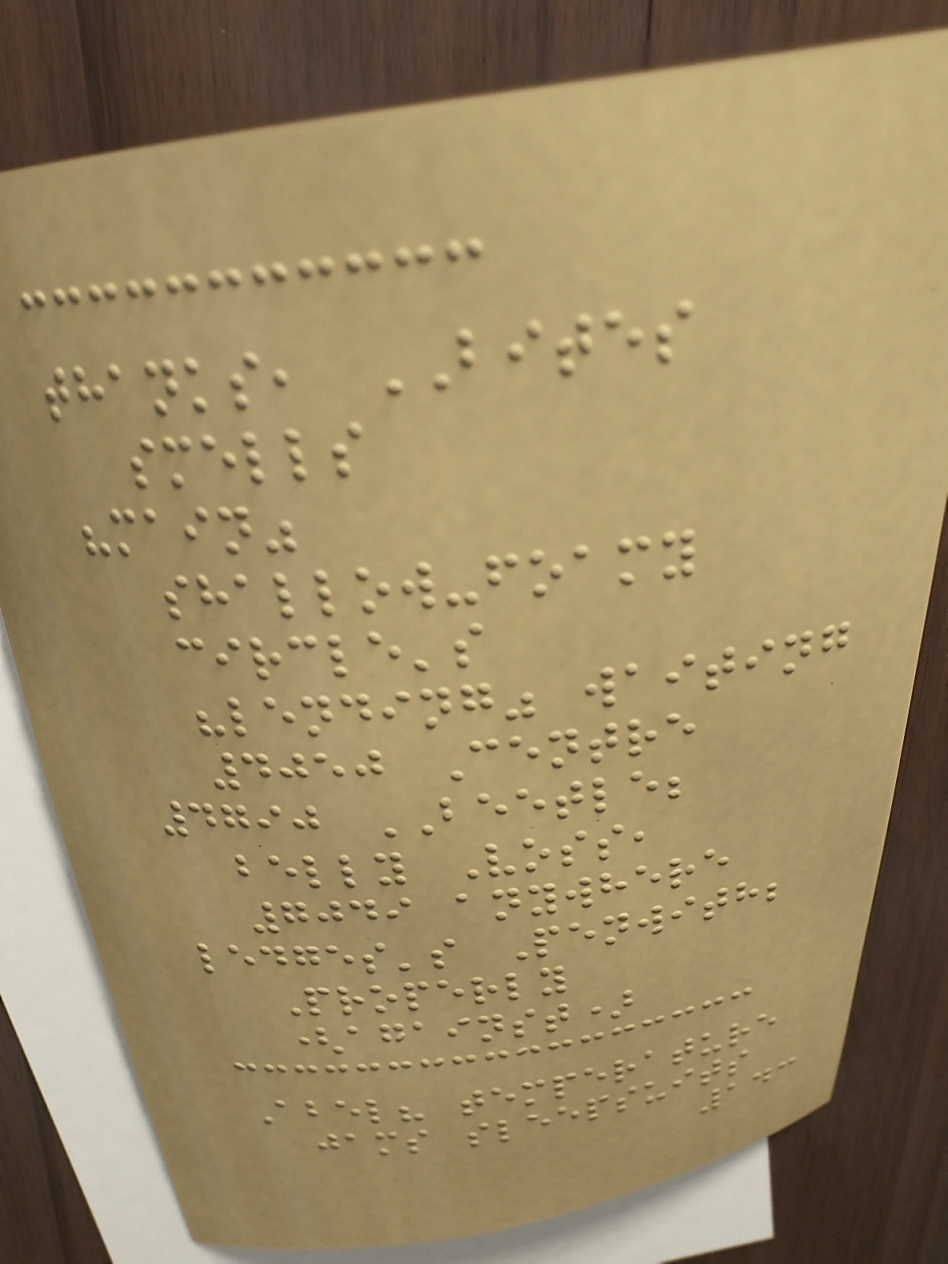thanks, BITES
smells
"main"
shallow-foamy
circle's
"lending" waiting
4050 Centre
4790 BEETLE;
belly Voss,
7049 anywhere
ledges's Penwith;
Properly
(against)
Abel? temperature
jams sleepsuits
143
